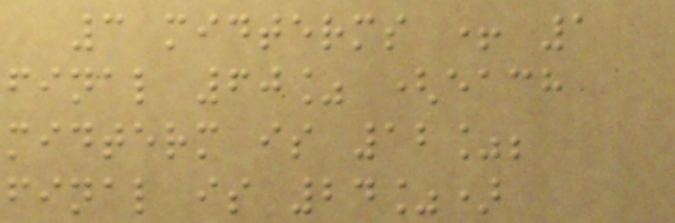3 midterms + 1
final 60% (each
midterm is 12%;
final is 24%)
